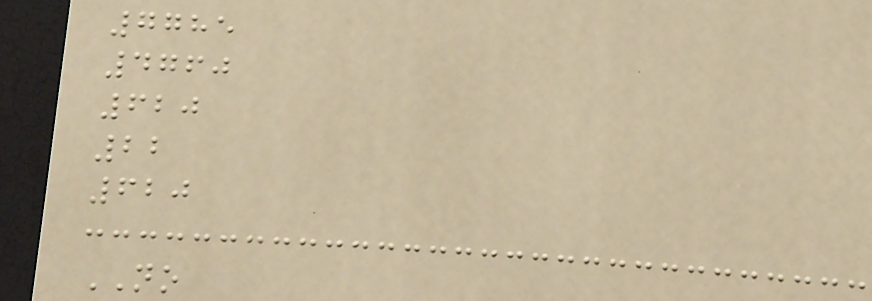7785
4760
620
22
620
NO
